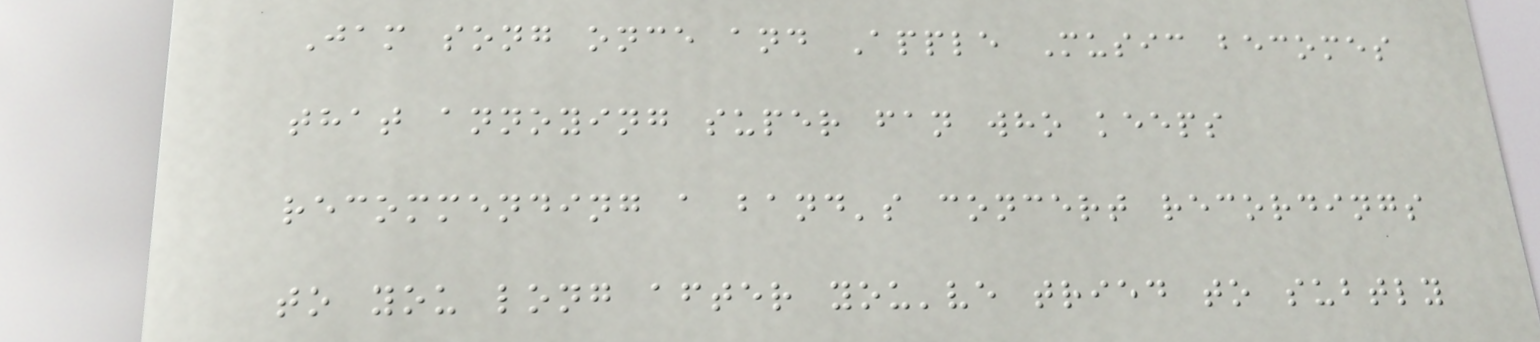Jam song once and Apple Music becomes
that annoying super fan who keeps
recommending a band's concert recordings
to you long after you've tried to subtly
